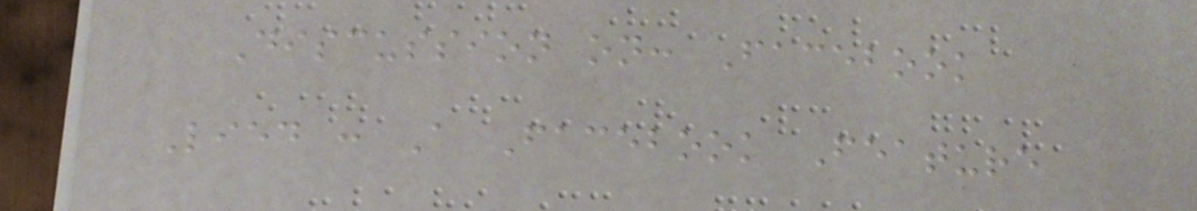Discussion on: Facebook
Lied : A Facebook Feature
